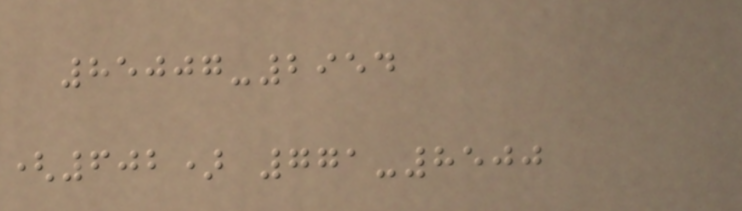85007-2954
(602) 771-8500
